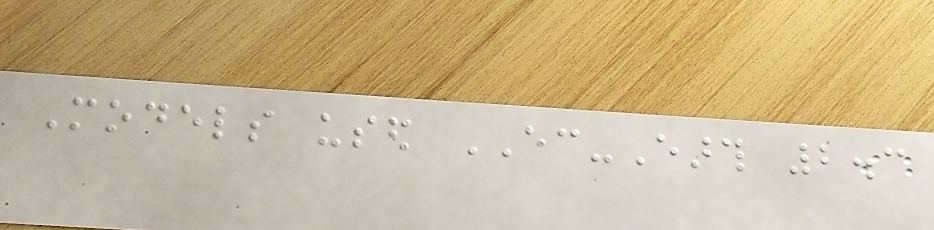Models used EC-Earth 2.3
